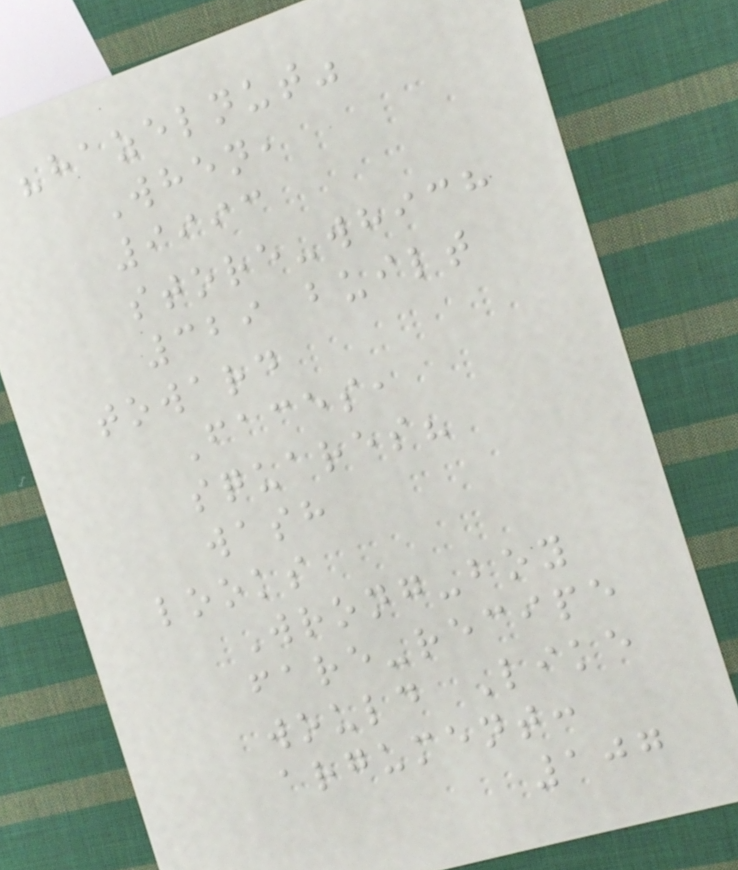"hazelnut"
When,
9993
store-which
329 built
toward
Faces,
squares?
wash
looks
Wrong-boy
fare-recipe
would Like
argument:
107
